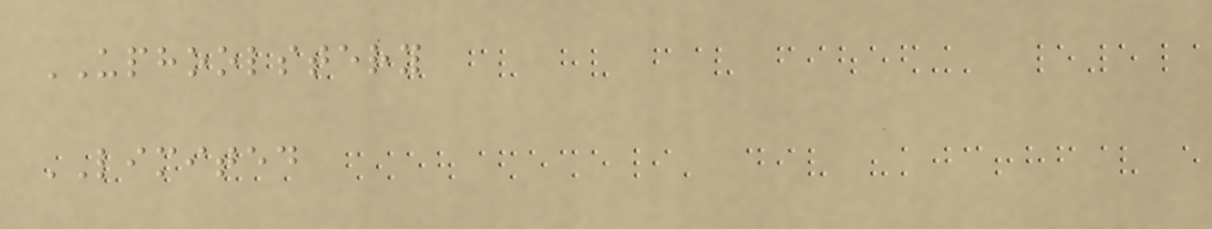UPHOOLSTERY
LIMITED
